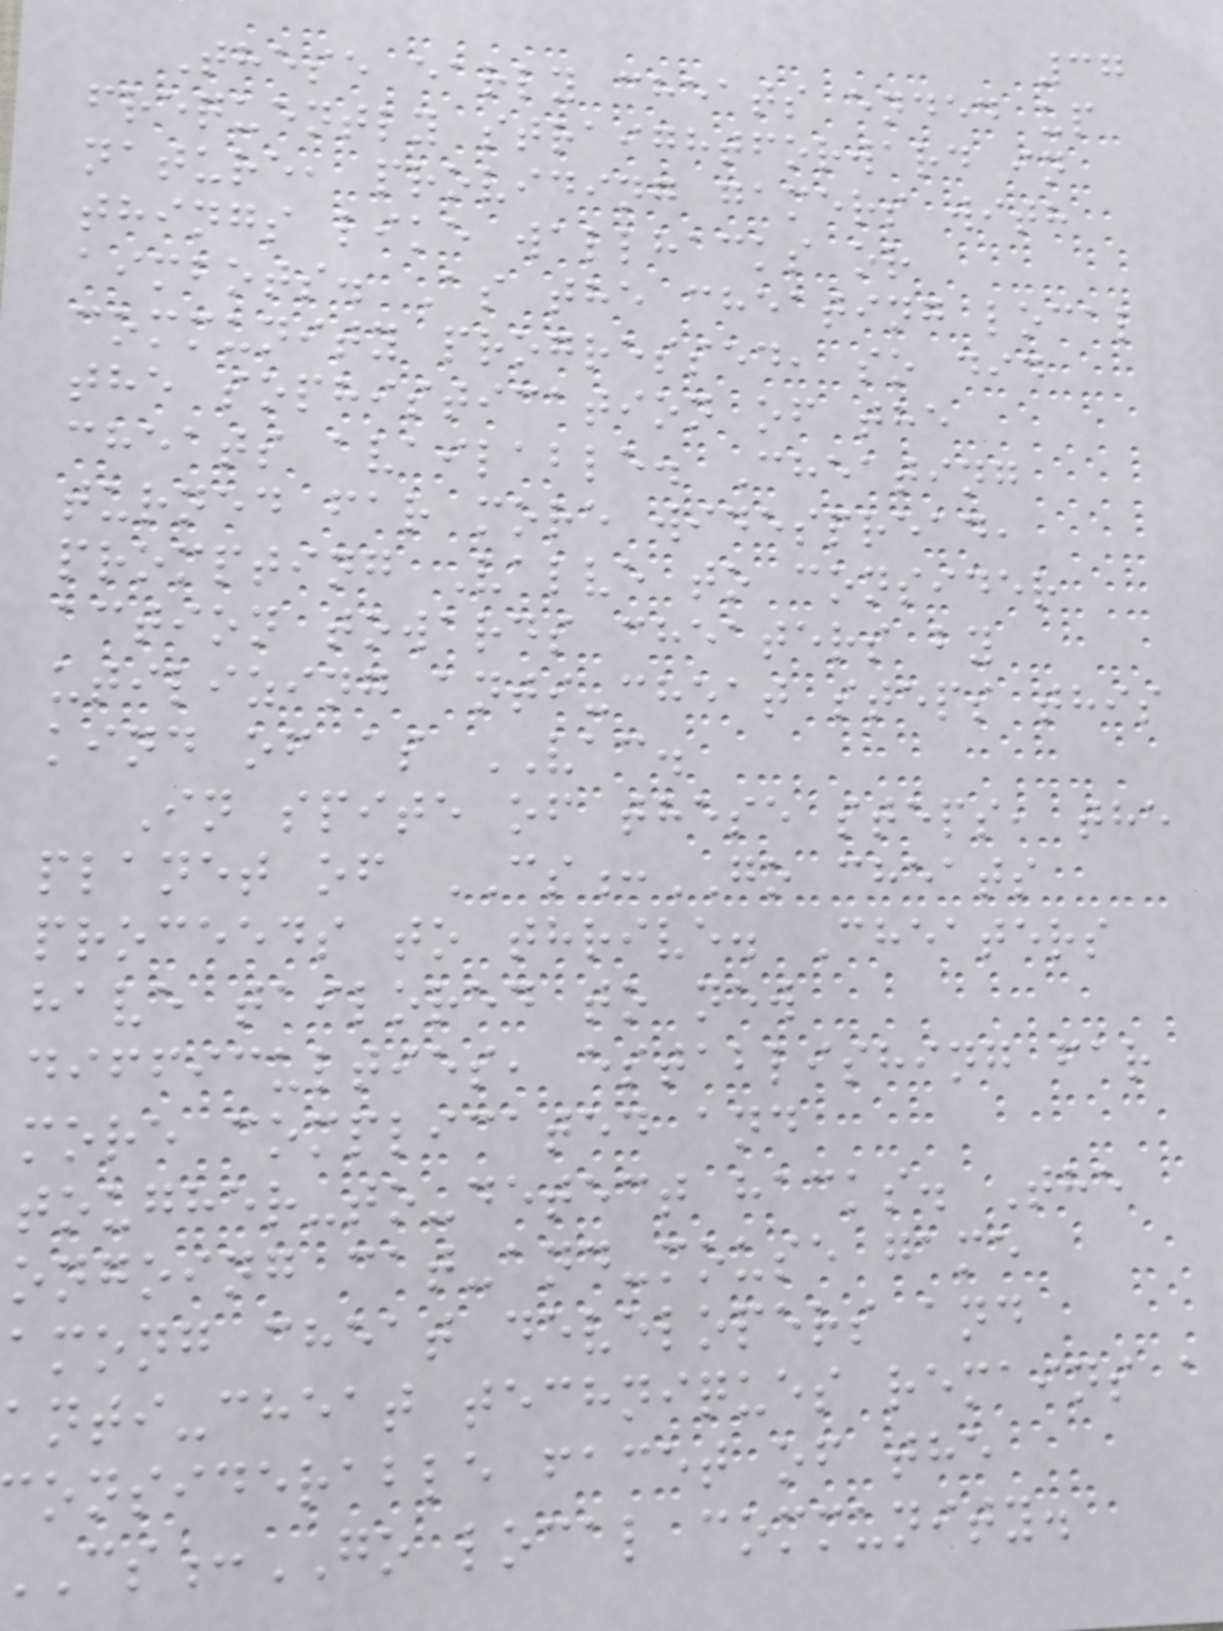37
These early cheats ended up
frequently straightforward in
nature, providing gamers with
things like wallhacks or
aimbots. As the cheating local
community progressed, so did
the sophistication of the
cheats available. Cheating
turned far more widespread,
prompting Valve to consider
action towards cheaters by
utilizing anti-cheat steps this
kind of as VAC.
In spite of these steps, the
planet of CS:GO cheats
proceeds to thrive. Cheaters
have tailored to new
difficulties, establishing far
more complicated and
tougher-to-detect hacks. The
ongoing cat-and-mouse game
among cheat developers and
anti-cheat techniques remains a
onsiderable facet of the
:GO local community.
